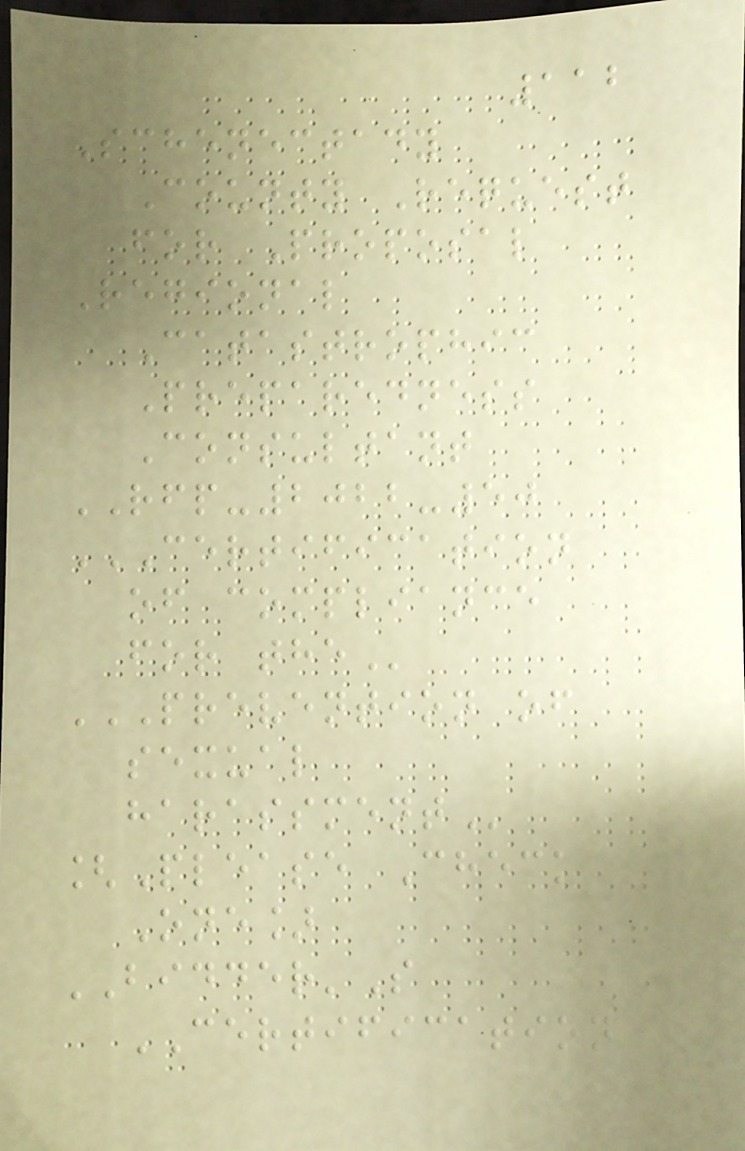112
Schenectady
County Request
for Proposal
Regional
Catastrophic
Preparedness
Consultant
RFP-2022-50
CERTIFICATION
OF COMPLIANCE
FOR THE
PREVENTION OF
SEXUAL
HARASSMENT
[Please Check
One]
BIDDER'S
CERTIFICATION
